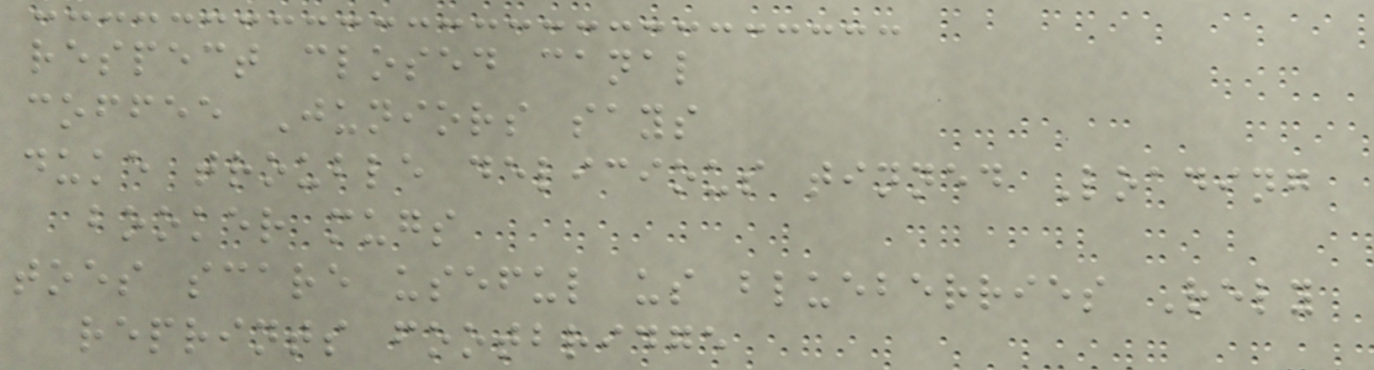respect closed canal
coffee Juniors says
duke trouble delicious tinned Loading
booker mugs
toes scare useful us blueberries Rely
reprints footbridge
